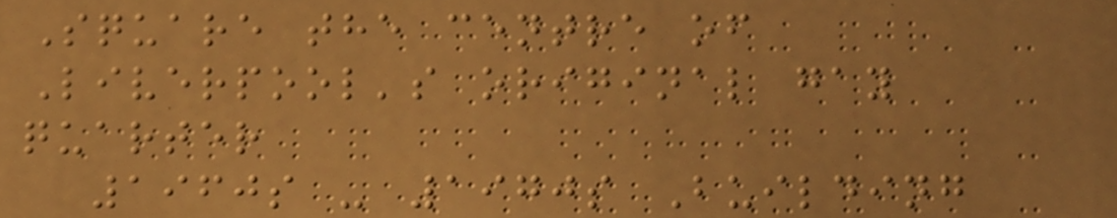Square the centre of
Liverpool's original gay
quarter
1960s - 1970s Building
